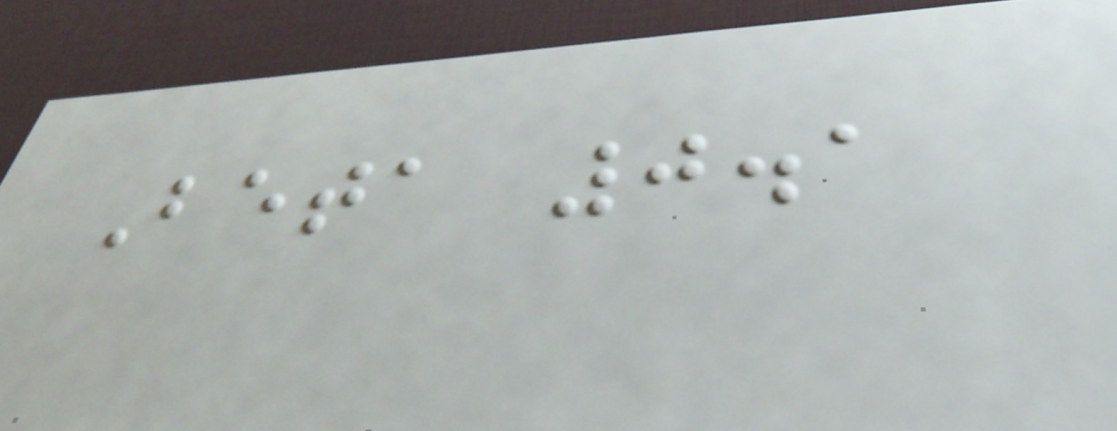Beta 0.1
